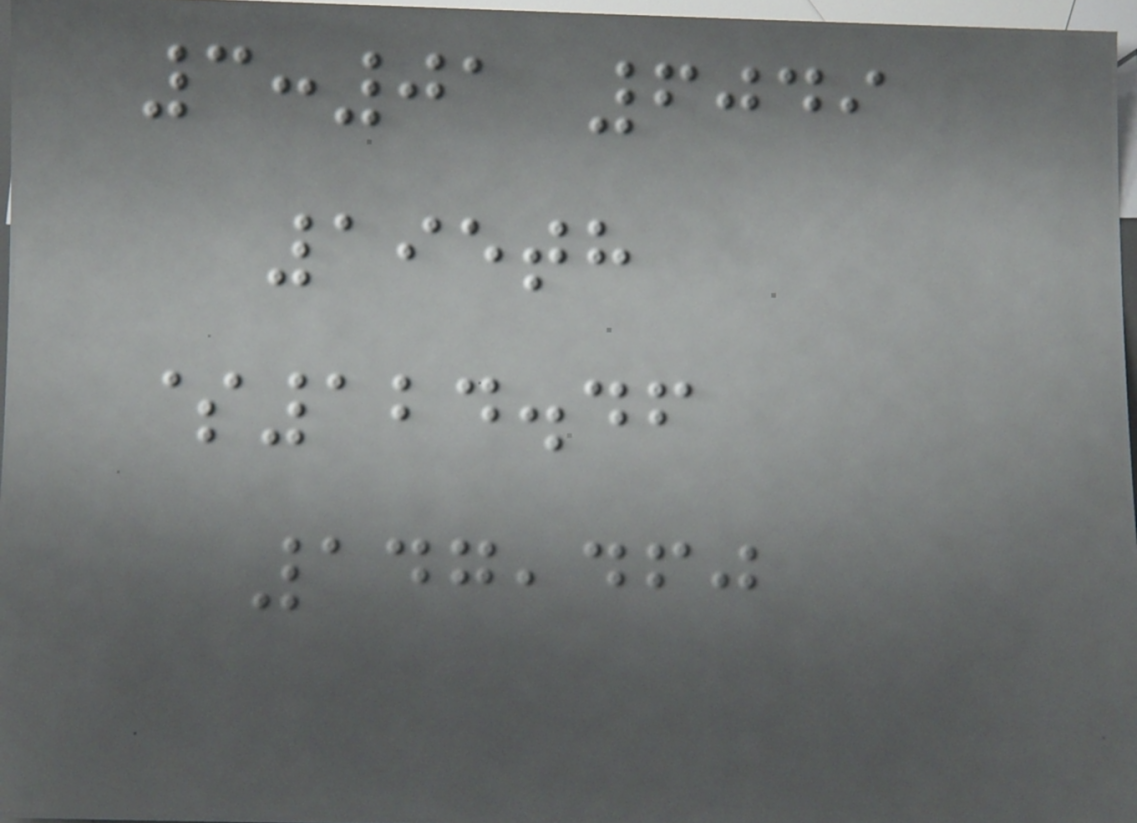3:01 6049
195th
$124.46
147,460
